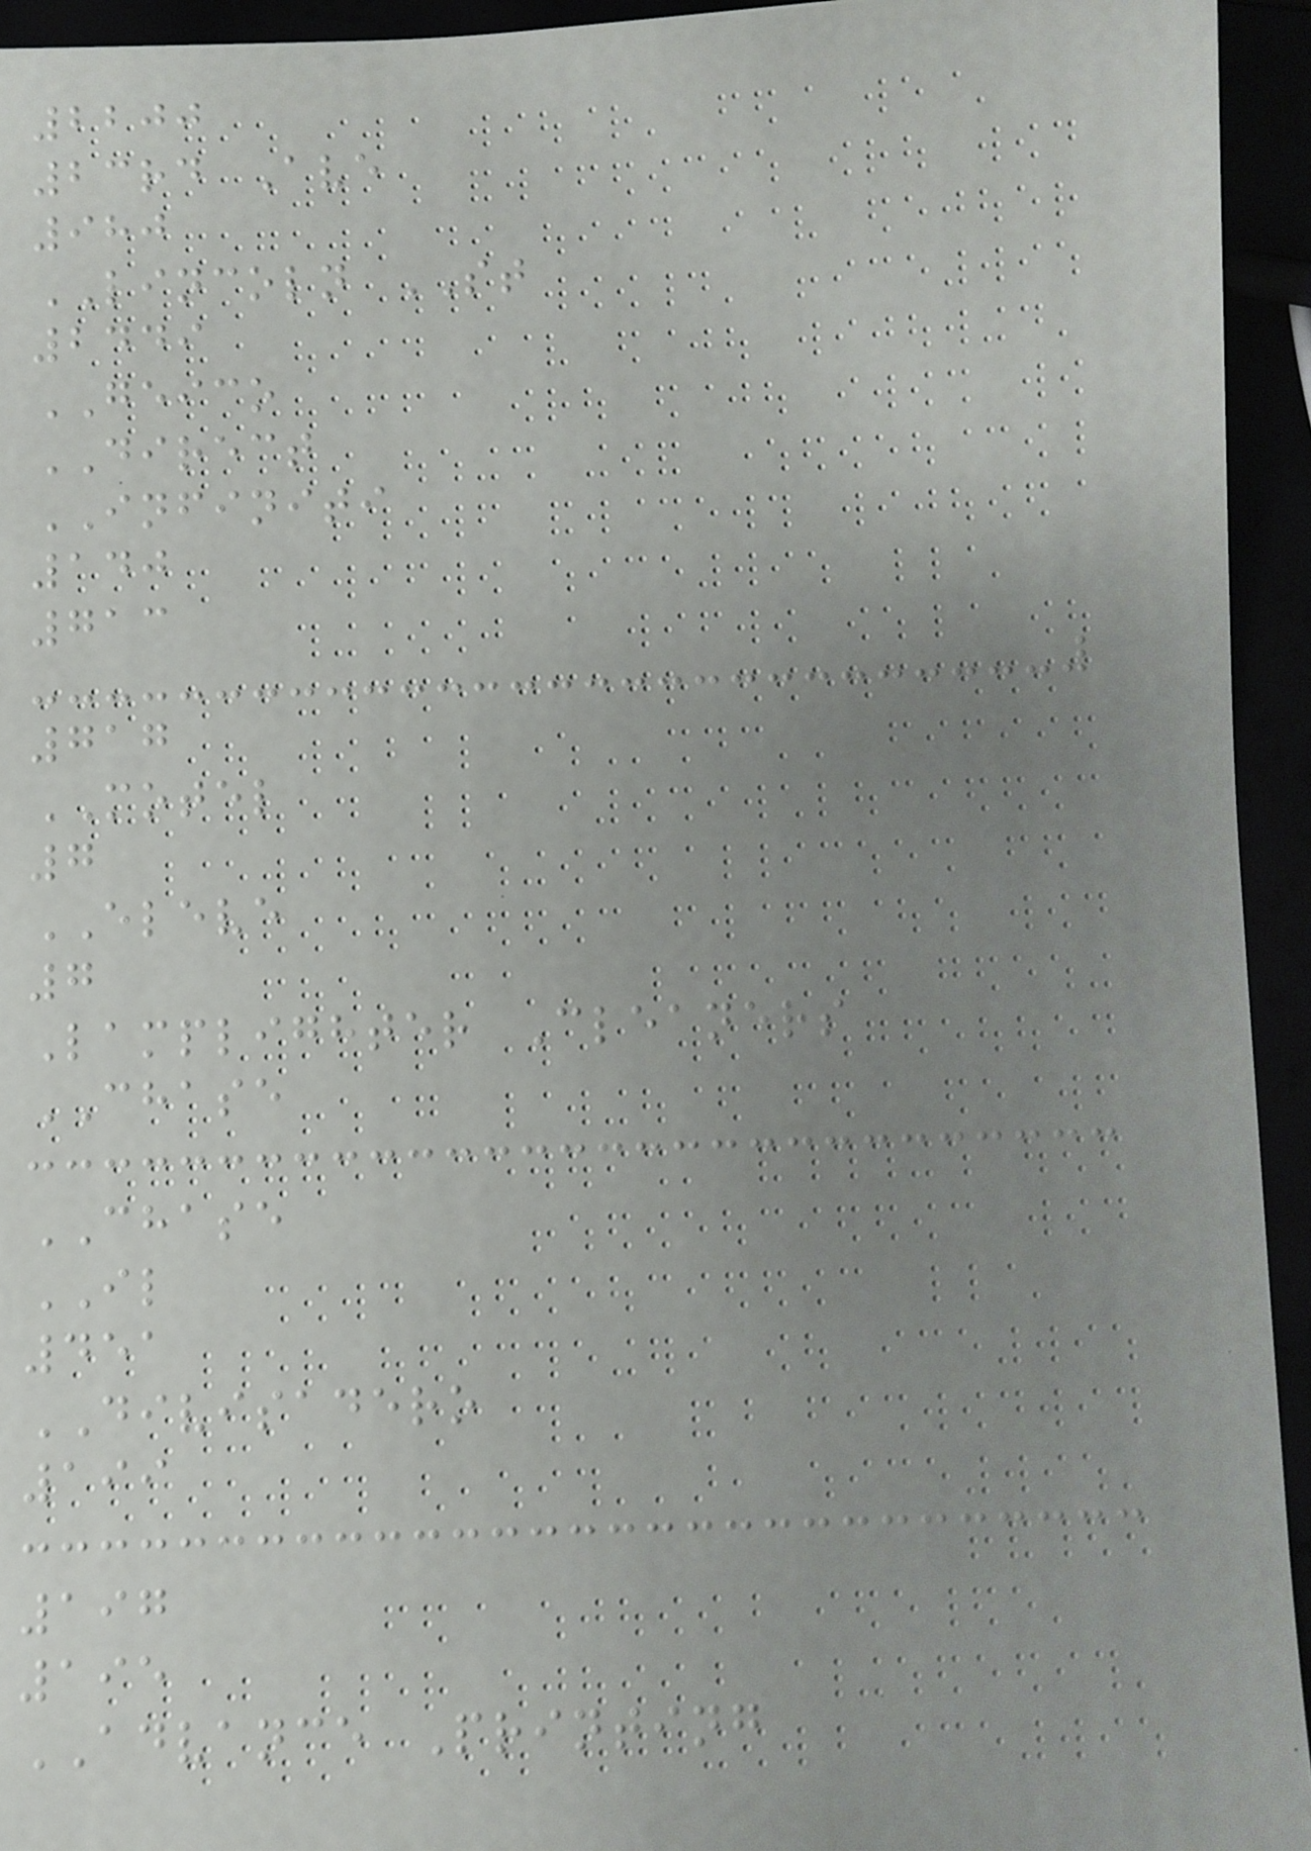2200
23rd Ave
980
LINCOLN ST
2449
GEICO
DIRECT
INFINITI
140
713
717
MOTEL
7
ELEVE
7
Lamplighter Cleaners
CHASE
CHASE
IL
451
DIVISADERO
199
197
195
ADVANCE Printing
